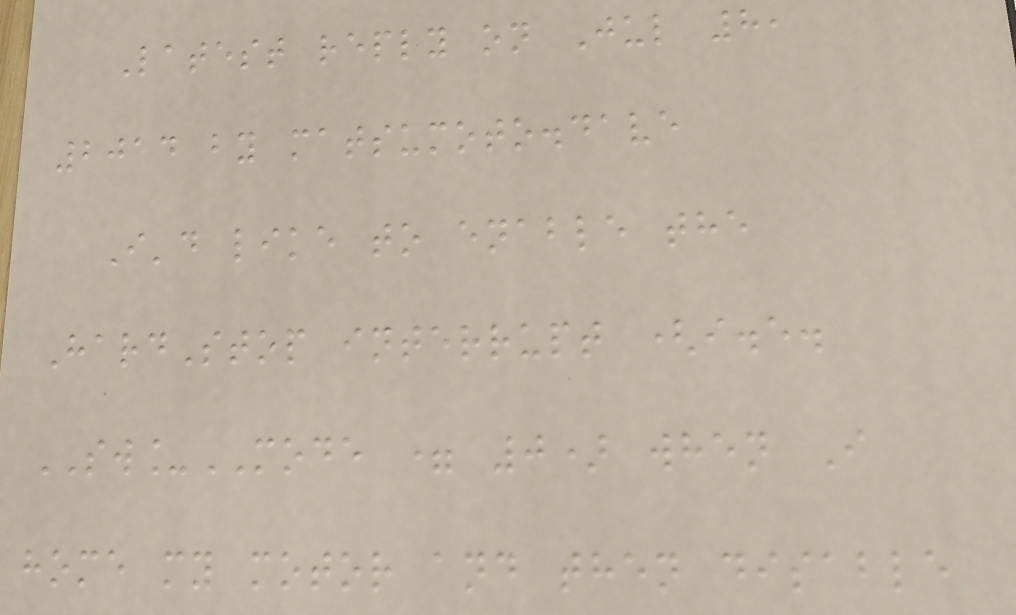Latest reply on Jul 8,
2014 by matsumoto.dave
I'd like to enable the
HardStop interrupt (i.e.
SW_MODE = 0) when I
home my motor and then disable
